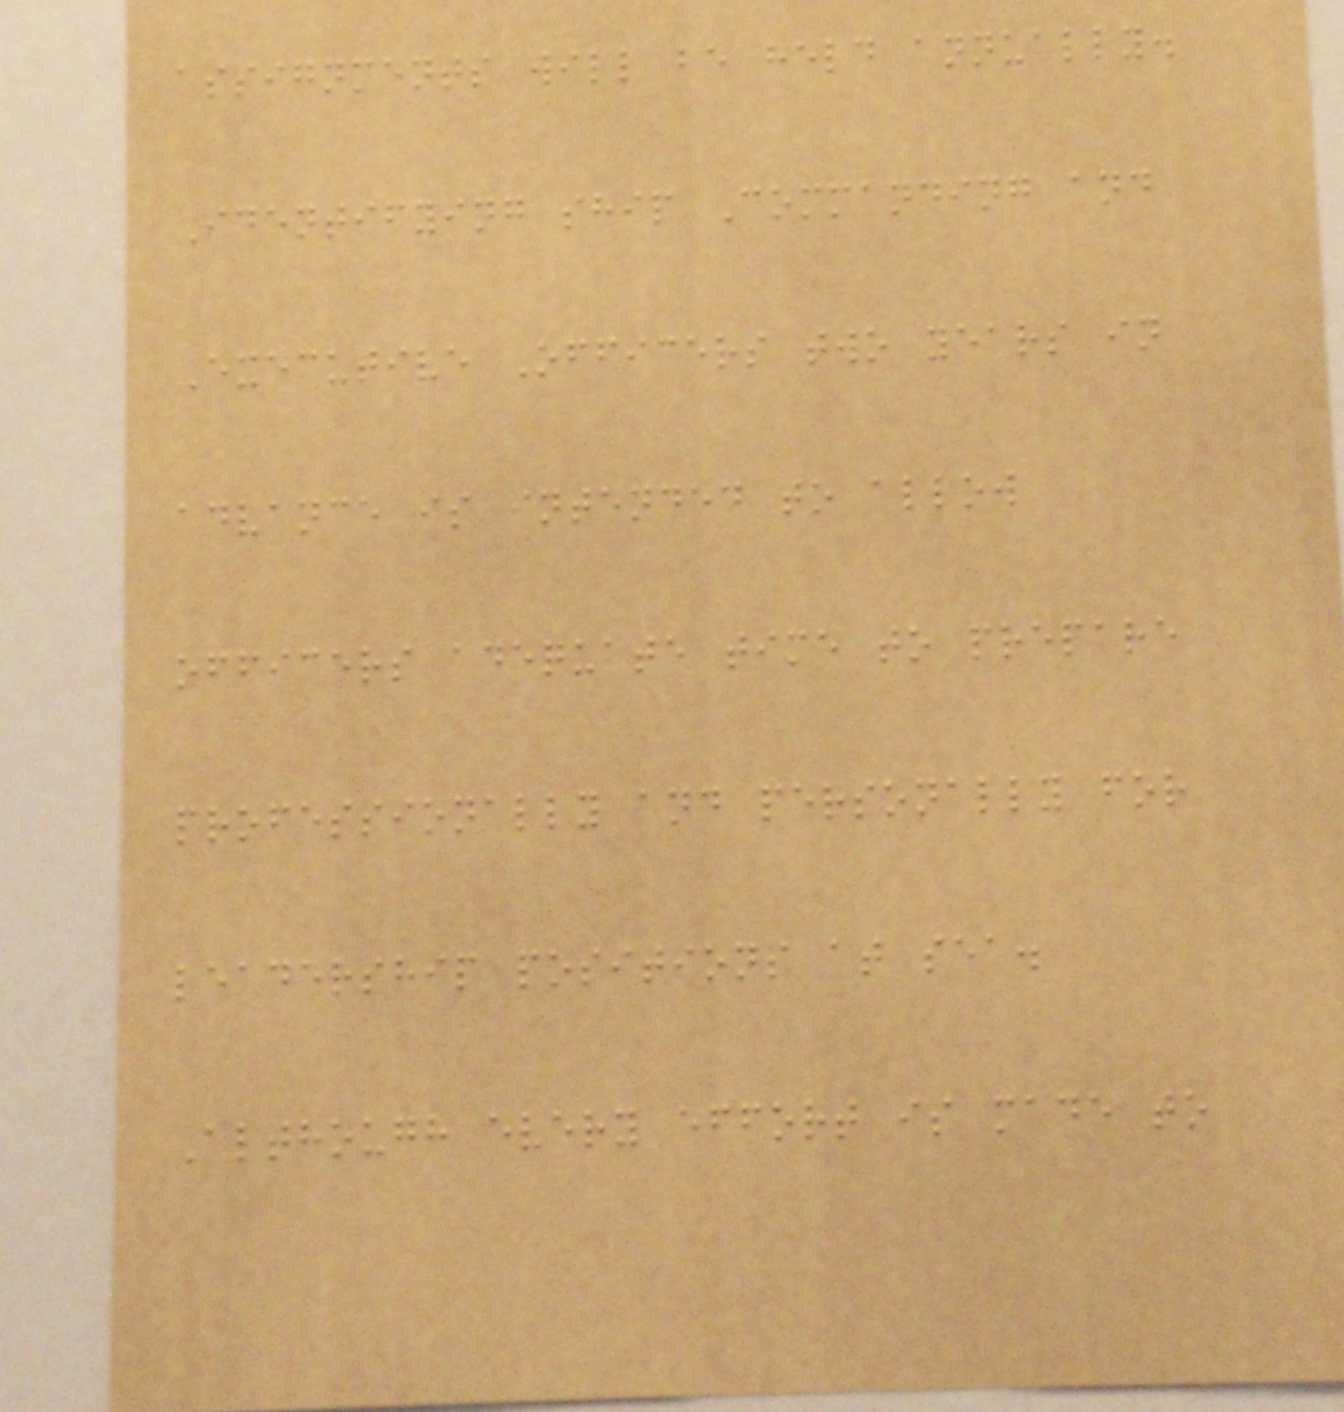assignments will be held annually.
Identifying ship Commanding and
Executive Officers two years in
advance is intended to allow
officers adequate time to prepare
professionally and personally for
leadership positions at sea.
Although every effort is made to
